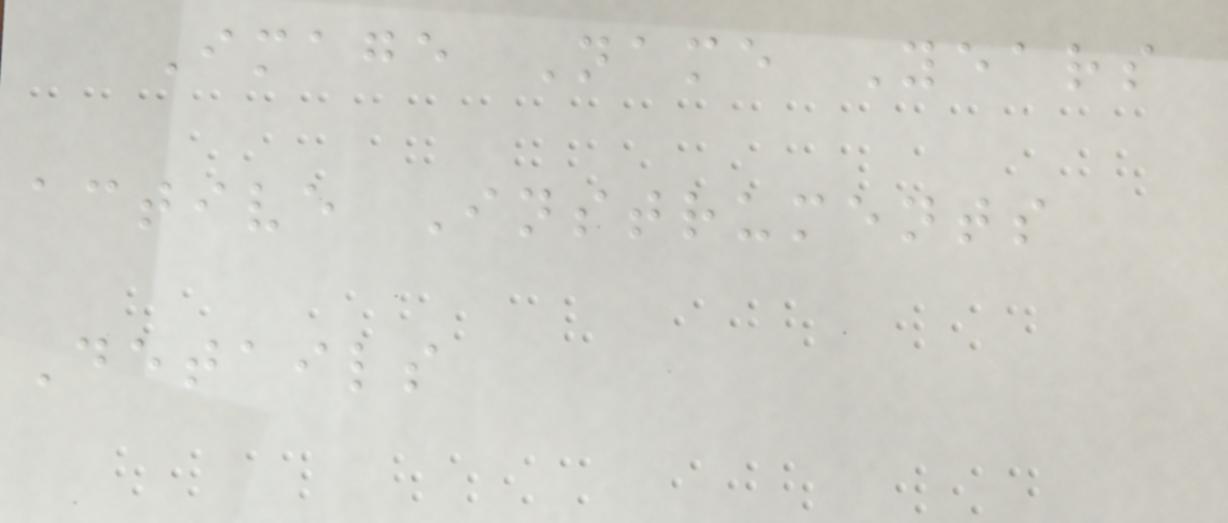Image Name Years
active Instruments
Details
